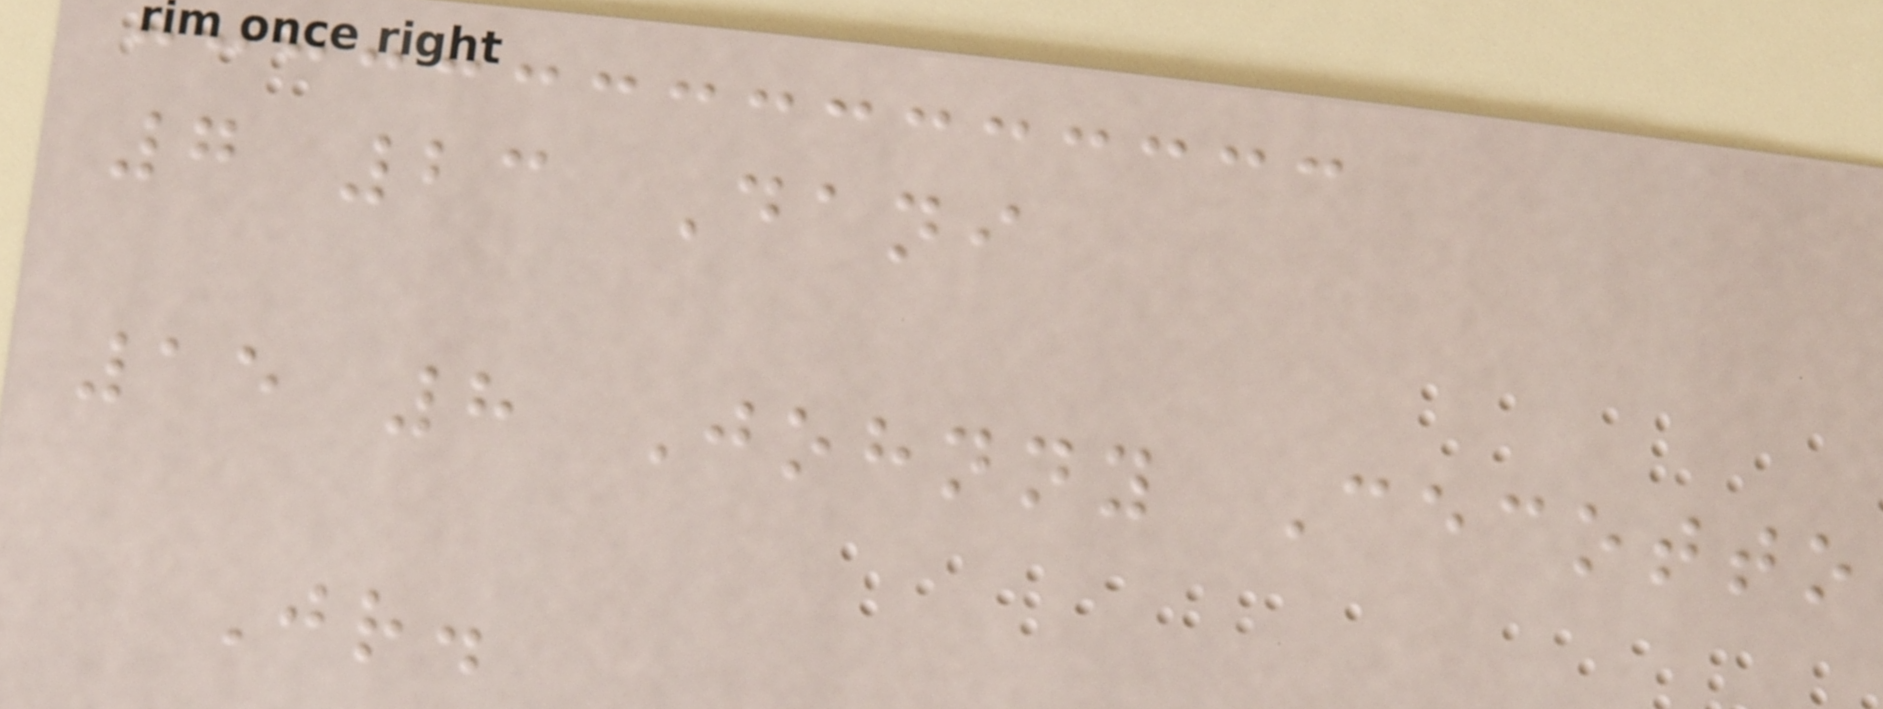7 23 Dani
15 8 Johnny Cecotto
Jr.
